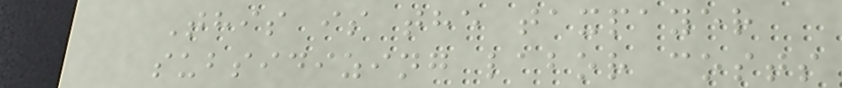This is the taxpayer
subsidizing labor costs
